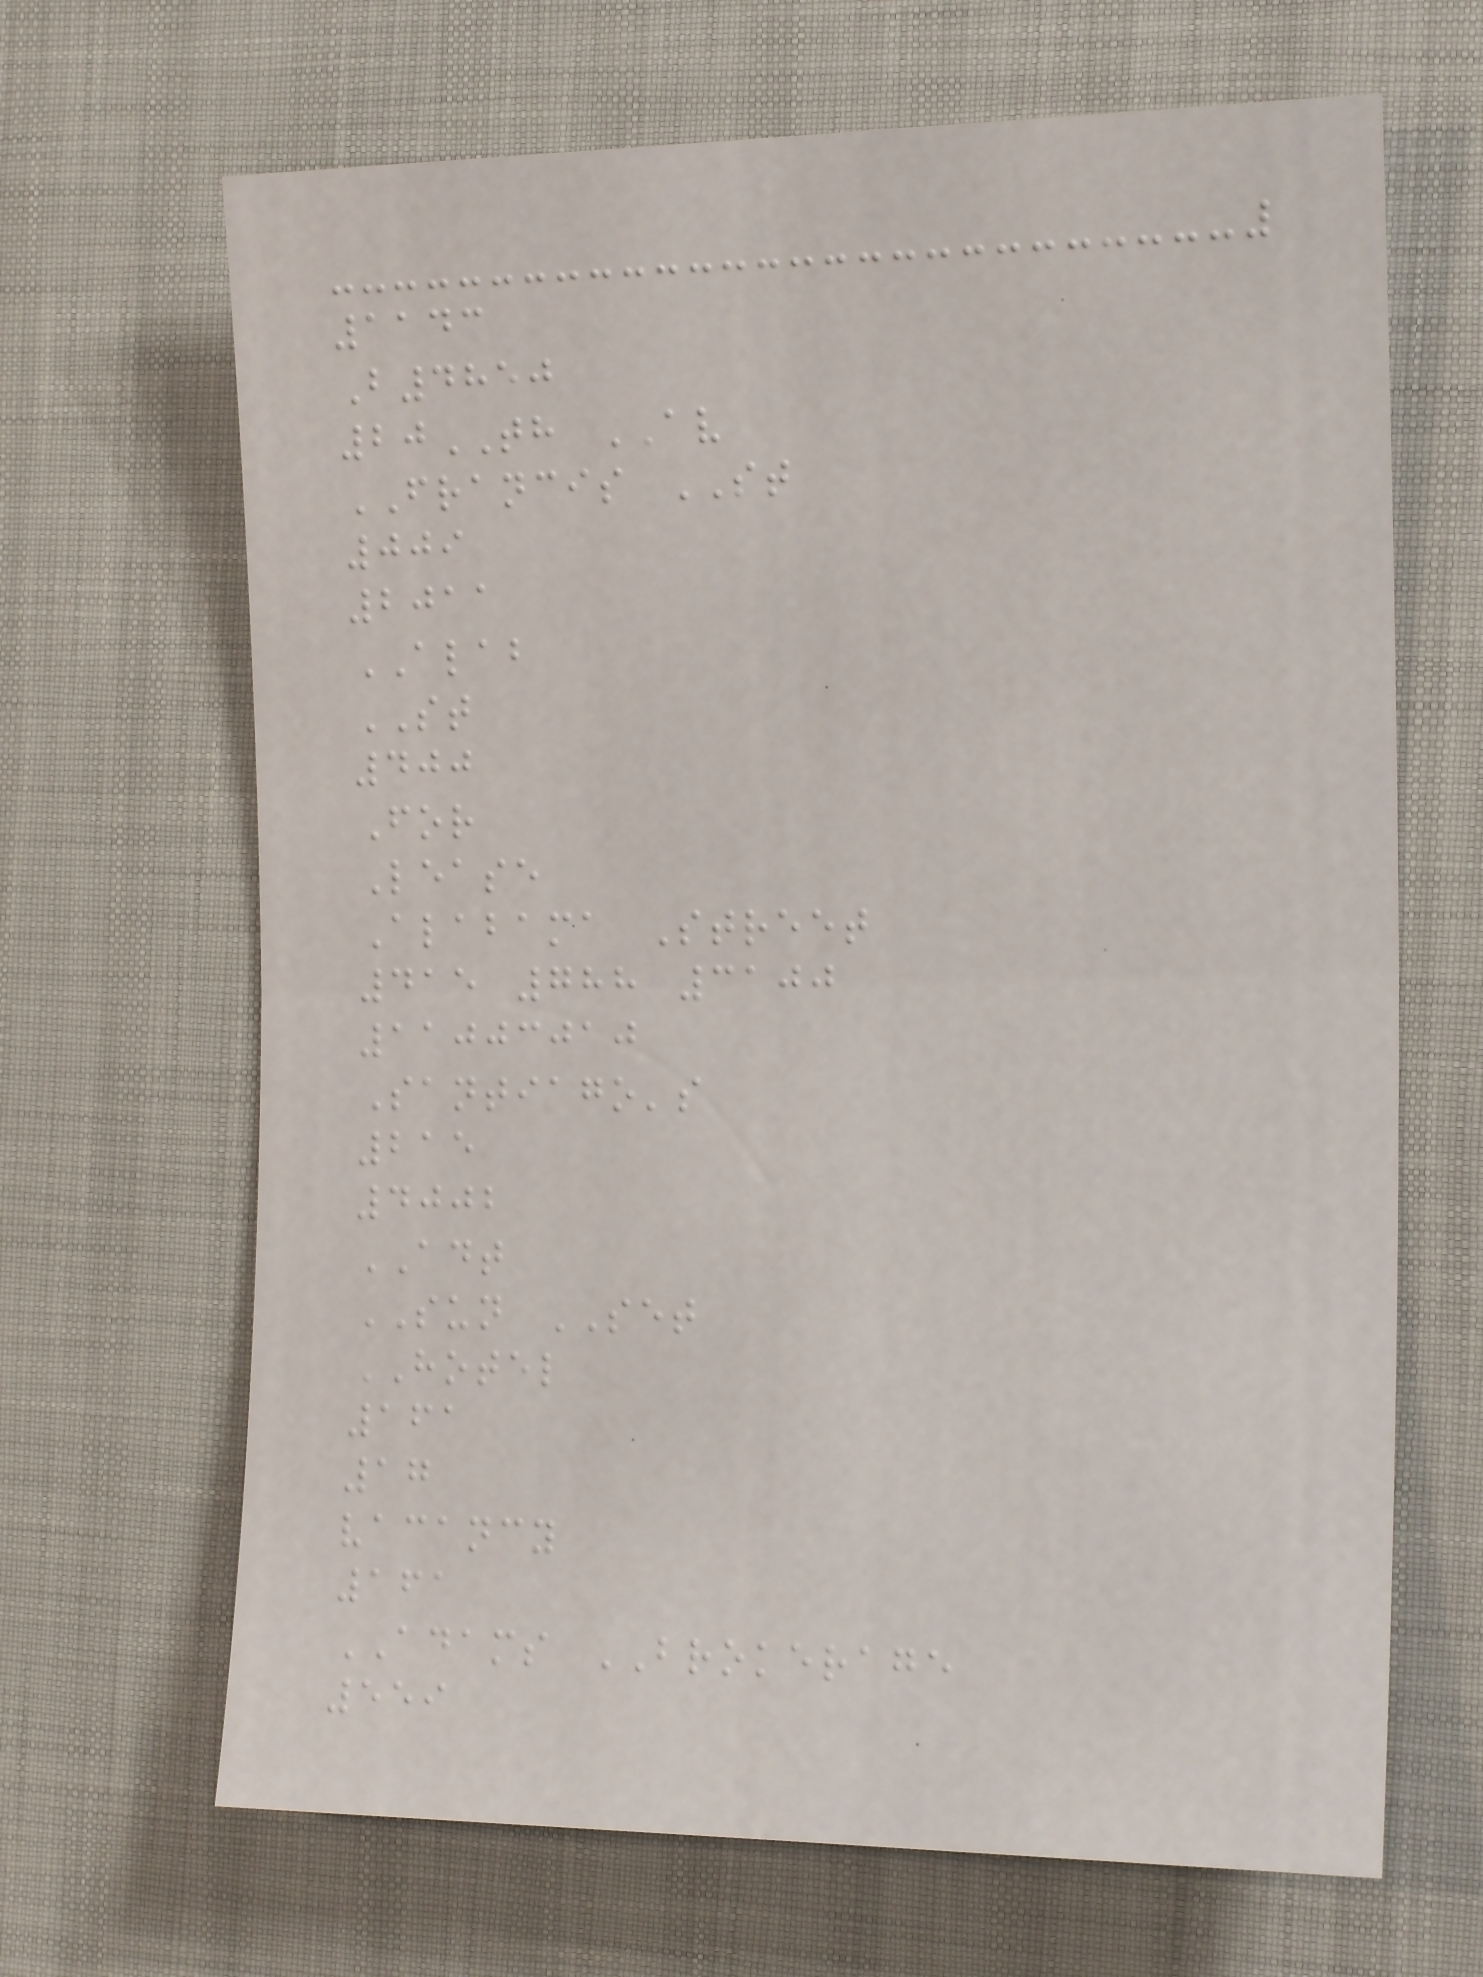1143
B4850
20TH AV
FRANCIS ST
009
2011
ALAB
ST
400
For
Lease
Alabama Street
415 788 3100
11003010
Santiago's
215
4002
ADT
SUN SET
HOTEL
161
17
vacancy
161
ADAMS BROKERAGE
559
